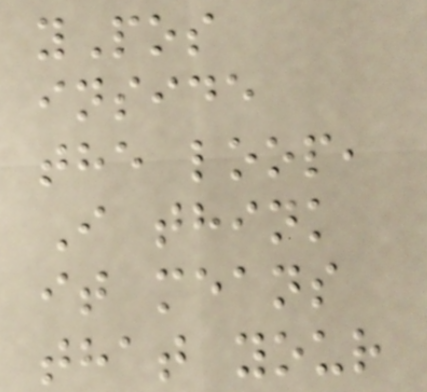yPos
inside
the loop,
I think
it means
that your
